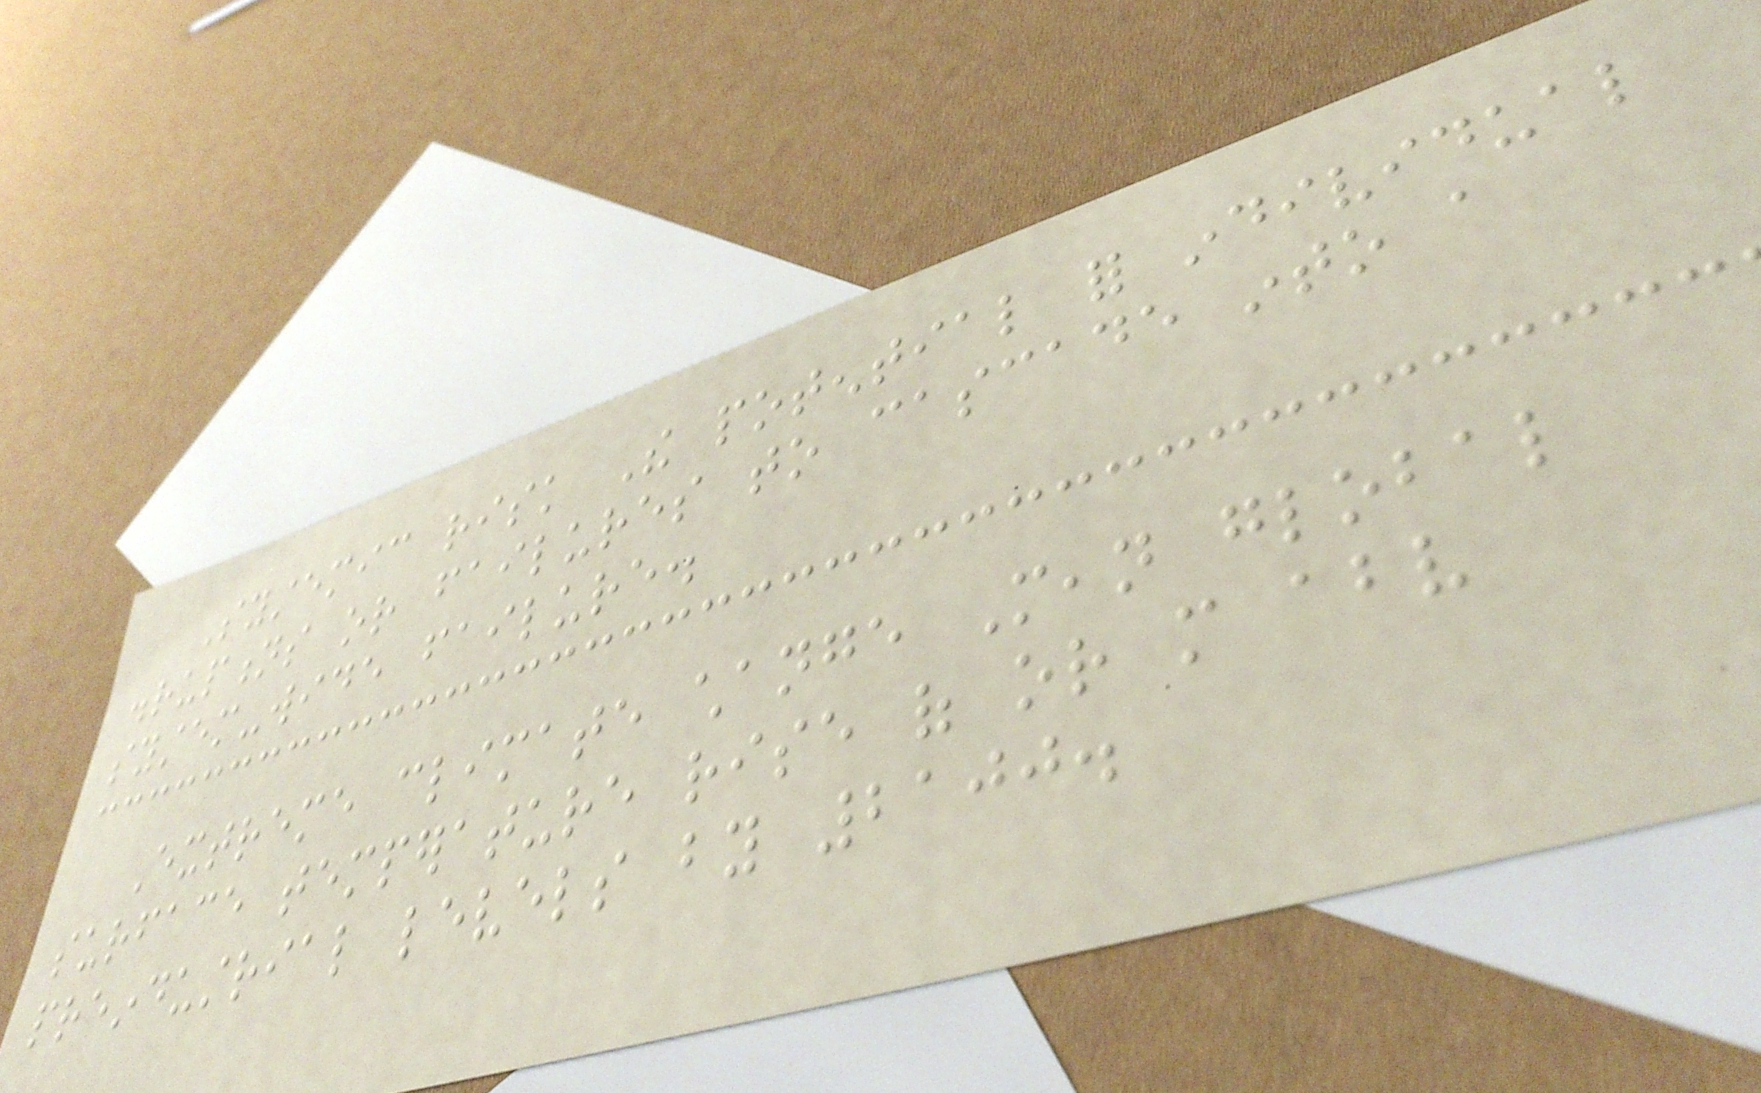Systemic risk The potential for individual
disruptions or failures to cascade into a
system-wide failure.
Extreme climate change Mean global
surface temperature rise of or more above
preindustrial levels by 2100.
